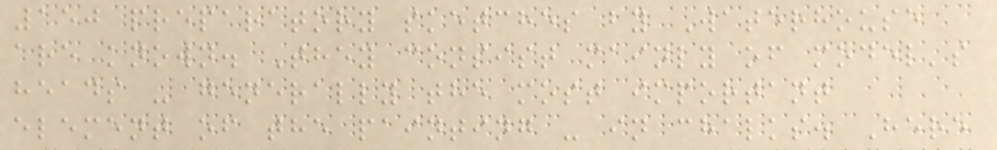150 preparatory sketches by Waterhouse
are known. They consist mainly of model's
heads - generally the most important
element of the painting - in chalks. Here
